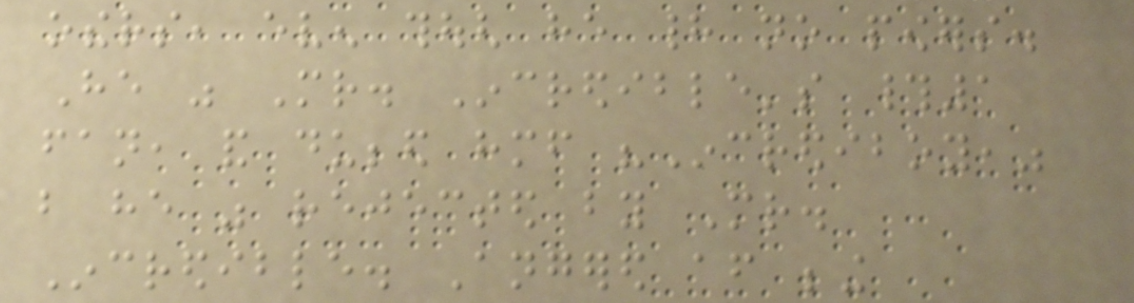others, even though he had no powers.
He was Mr. Incredible's #1
fan, and dubbed himself "Incrediboy,"
but he was rejected by Mr.
Incredible. Angered after being
